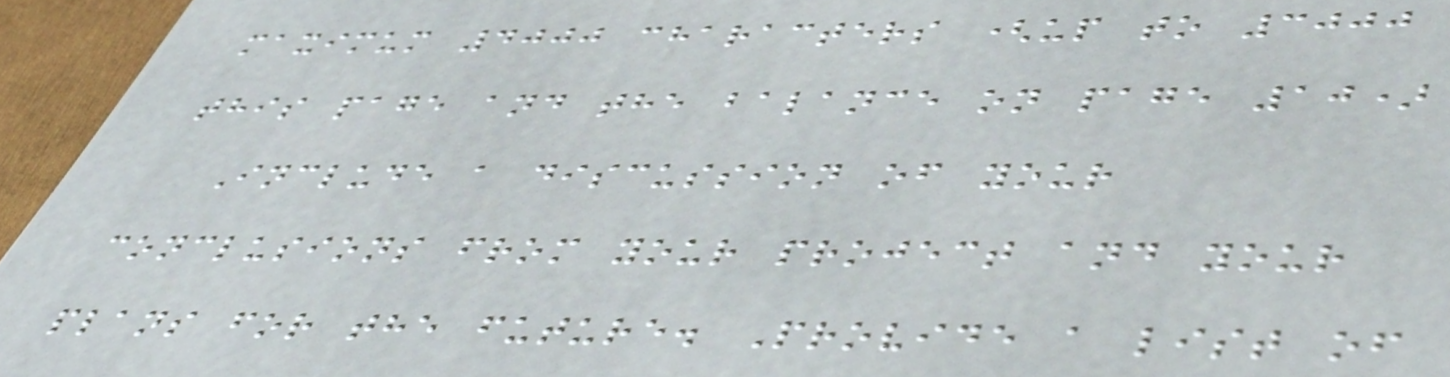maximum 4000 characters (up to 3000
this page and the balance on page 10)
Include a discussion of your
conclusions from your project and your
plans for the future. Provide a list of
